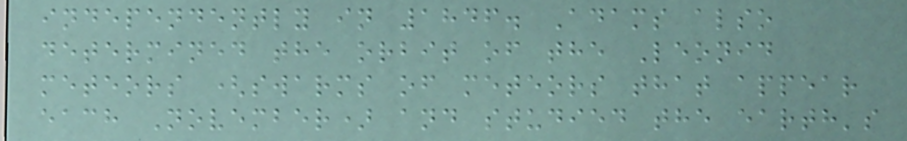independently in 1846. Adams also
determined the orbit of the Leonid
meteors (swarms of meteors that appear
each November) and studied the earth's
